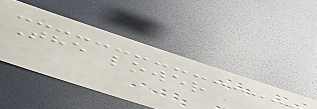The lower
